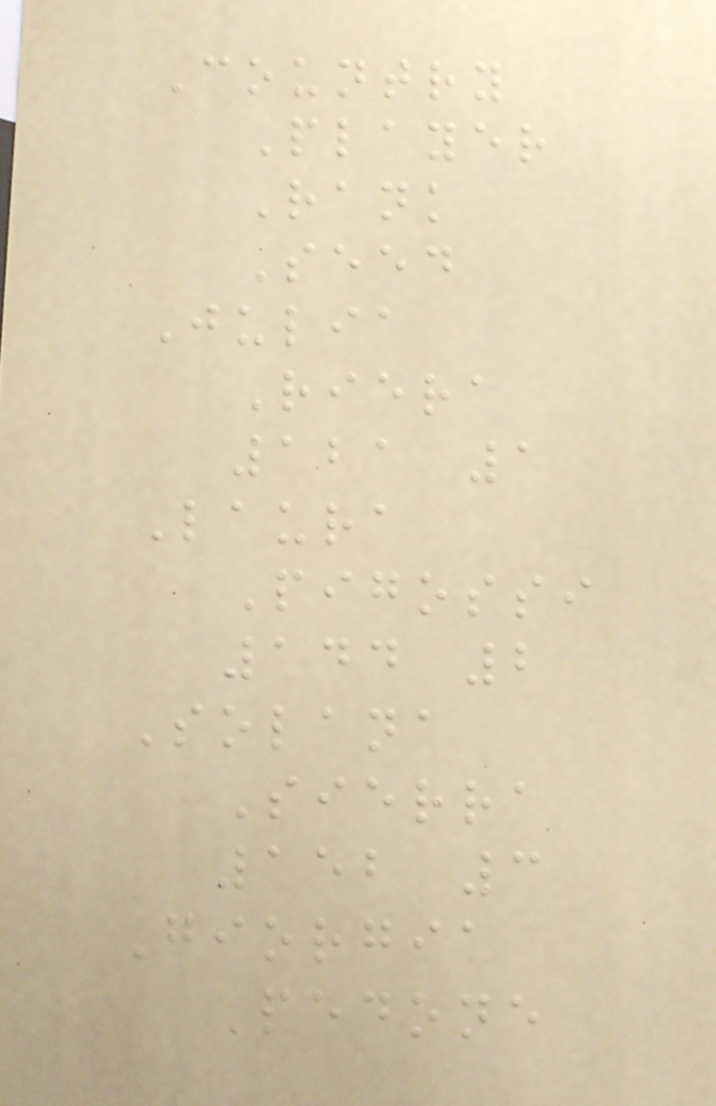Country
Player
Rank
Seed
Julia
Riera
121 1
Laura
Pigossi
144 2
Solana
Sierra
152 3
Giorgia
Pedone
